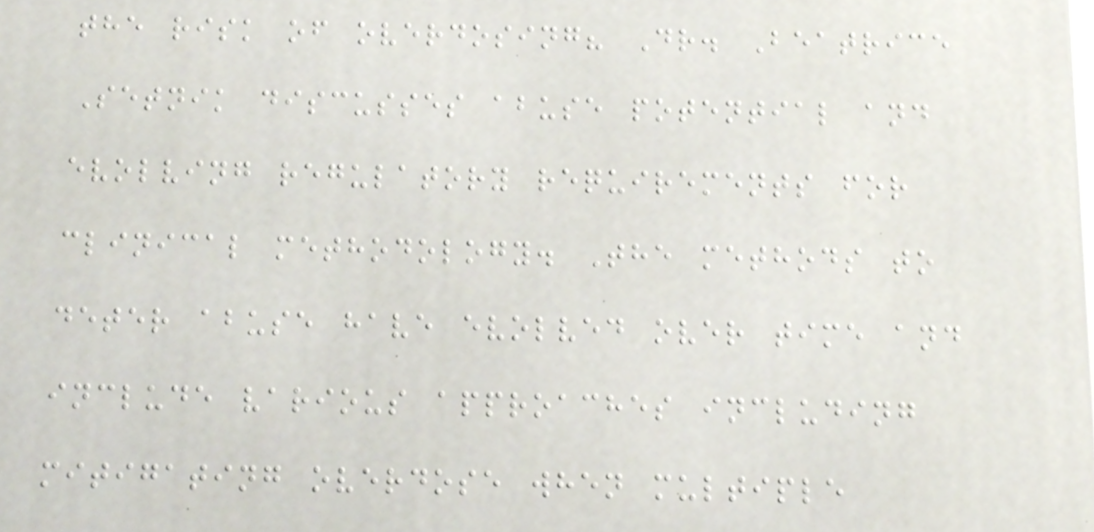the risk of overdosing? Dr. Beatrice
Setnik discusses abuse potential and
evolving regulatory requirements for
clinical methodology. The methods to
deter abuse have evolved over time and
include various approaches including
mitigating overdose when multiple
